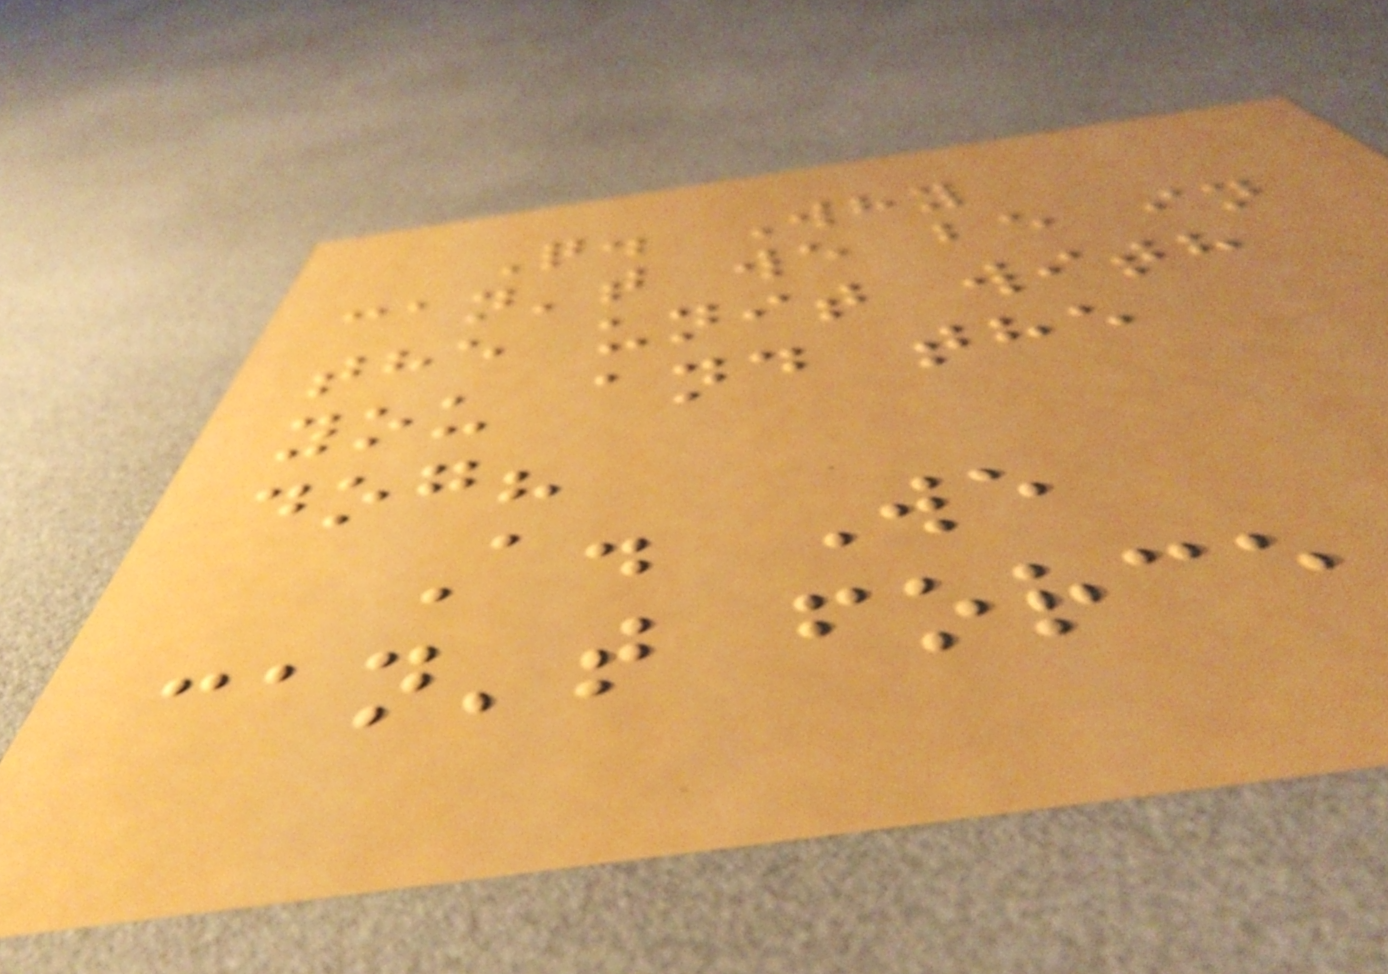Q. Why
can't we be in
the unit with
you and the
dog?
A. We
can't force
